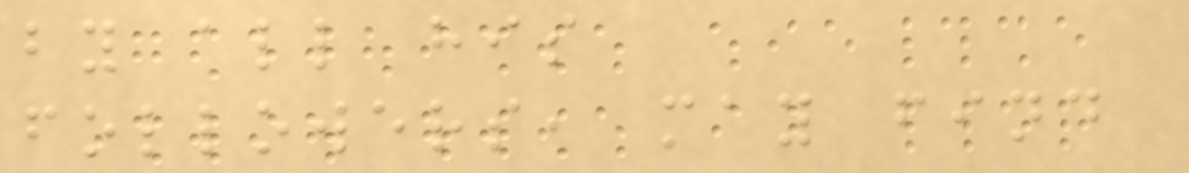by all his
followers, may find
